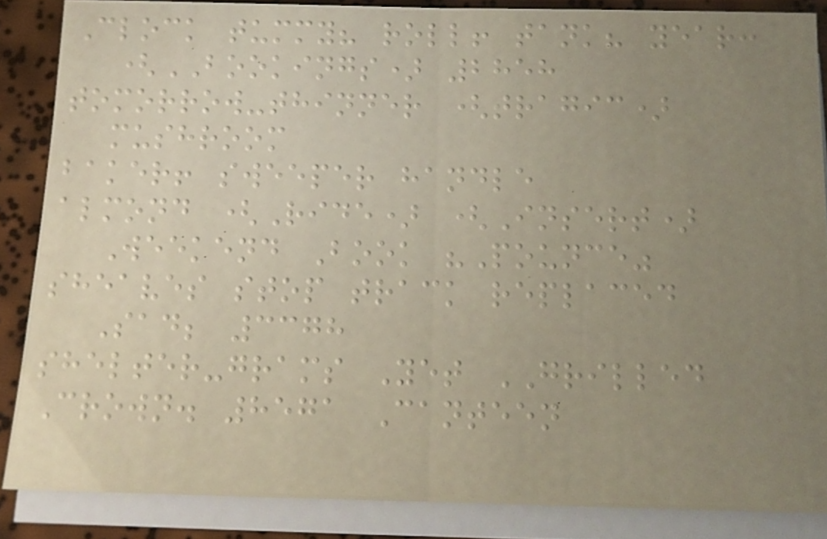Clock tummy? roll! tank? year:
(BOOKINGS) 2858
tomorrow-thinner (tragic)
mushroom
baker! sweeper handle
almond (Ride) (Insert)
Weekend Book "Pounce"
sheaves stop track replaced
Sad; 3378
shelter-grams Yet GRILLED
Crown. 8571 Canteen
